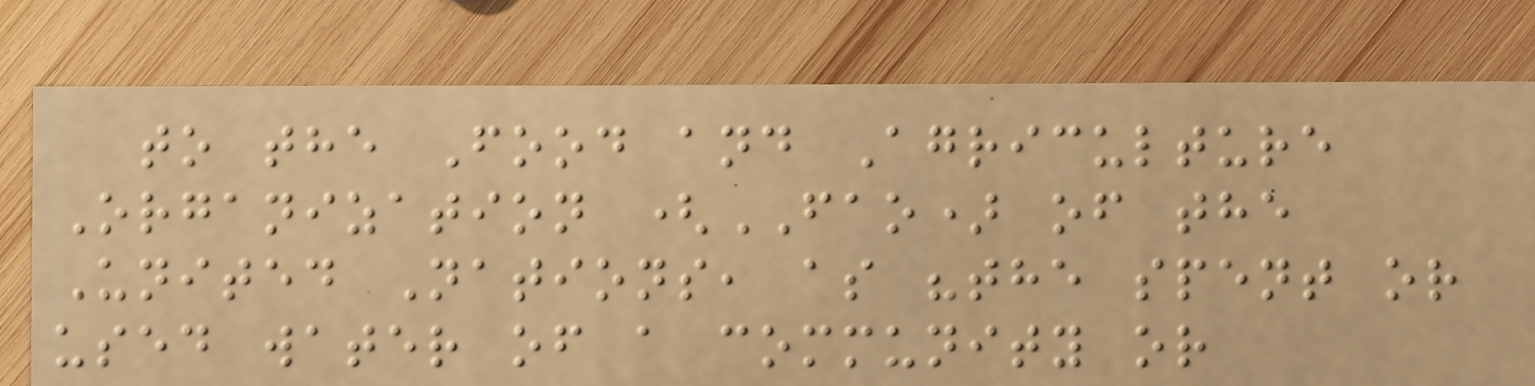to the Food and Agriculture
Organization (FAO) of the
United Nations, as "the spent or
used water of a community or
